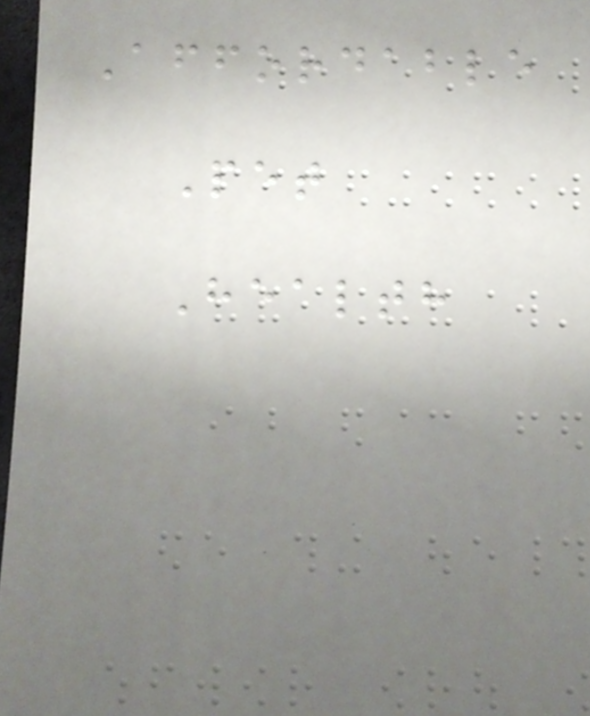Affordable
Pet
Health
